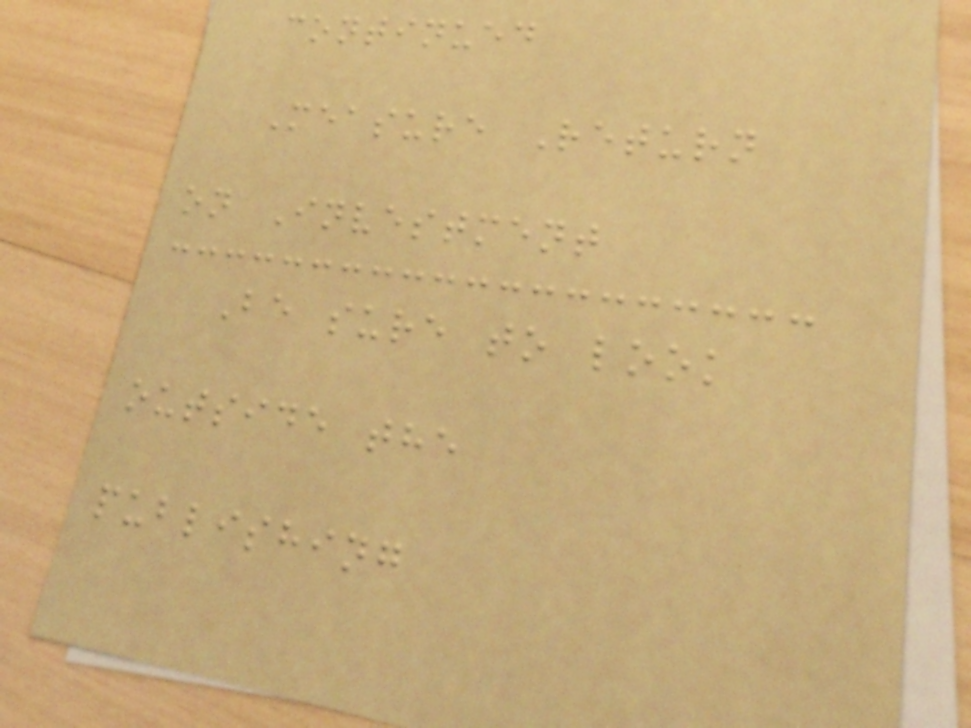continued
Measure Return
on Investment
Be sure to look
outside the
publishing
